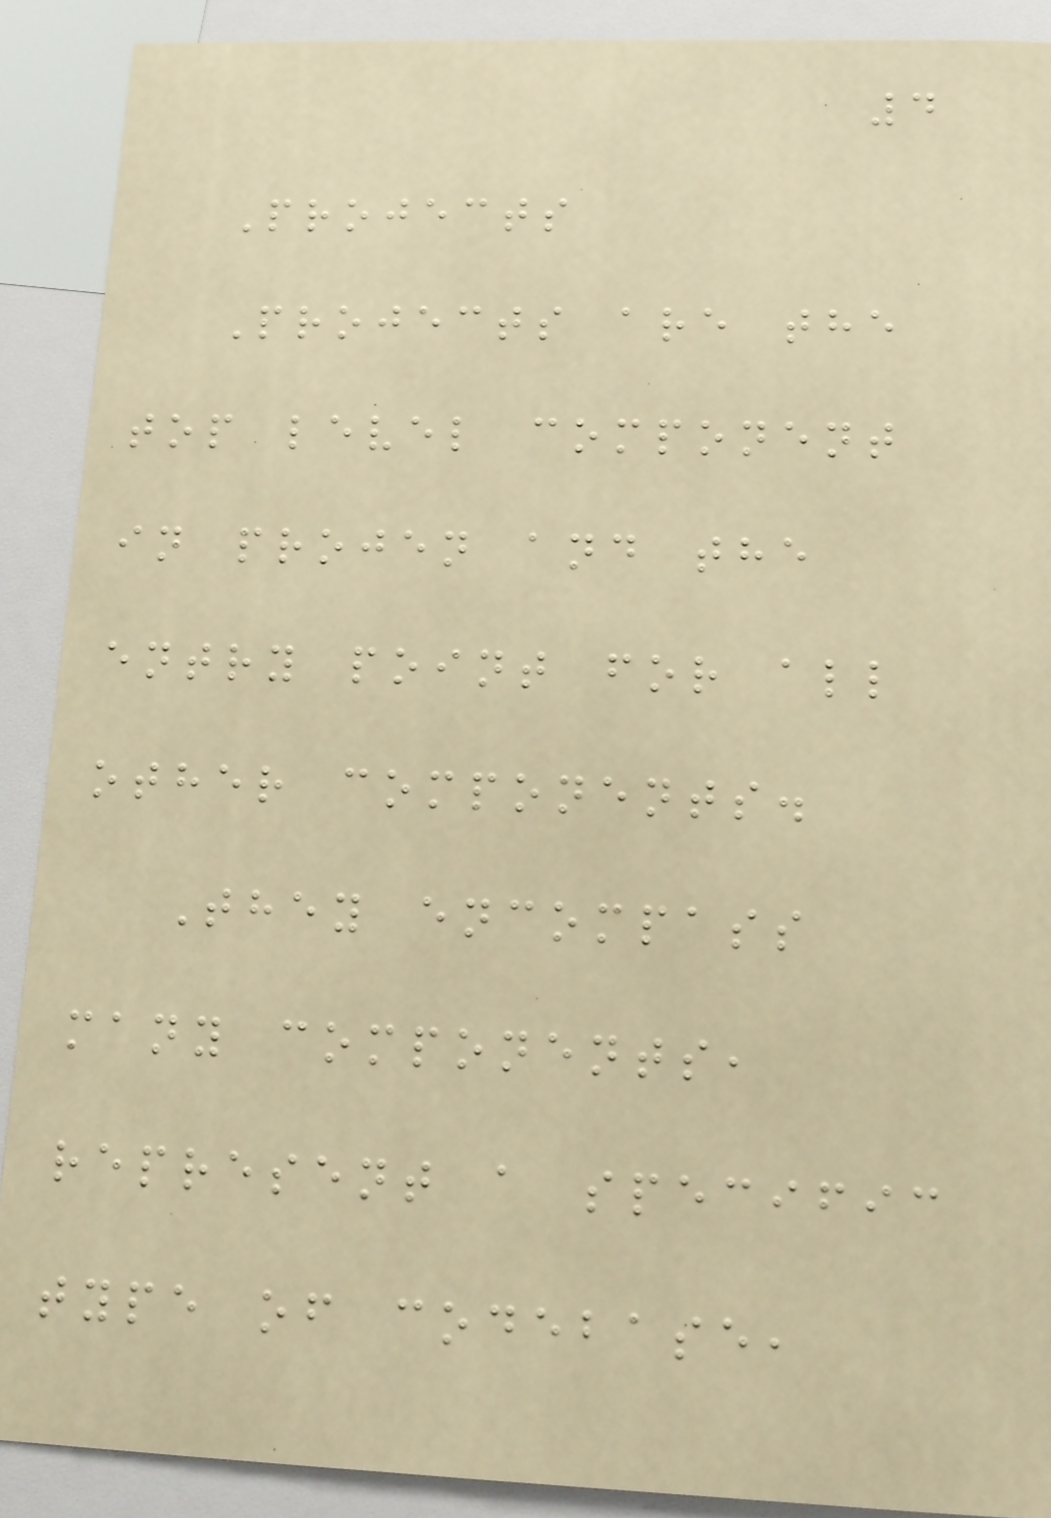4
Projects
Projects are the
top level component
in projen and the
entry point for all
other components.
They encompass
many components,
represent a specific
type of codebase,
